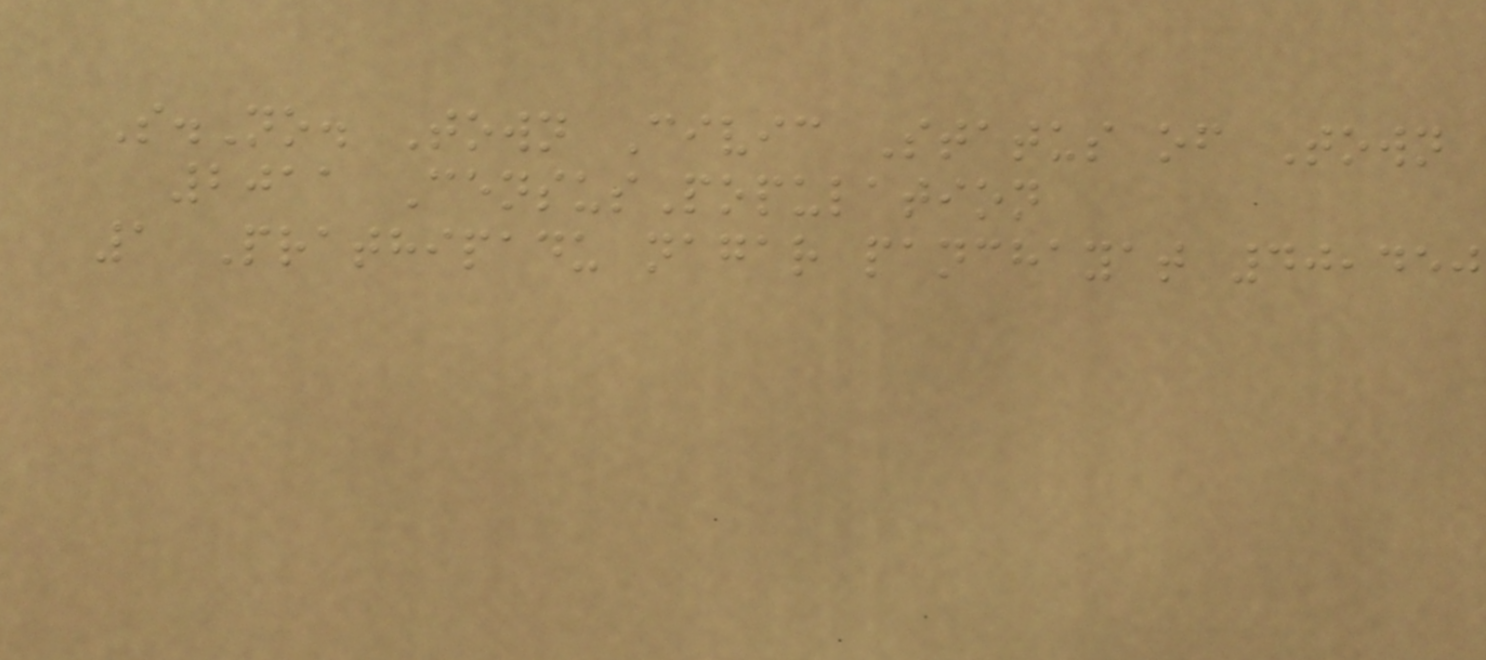S.No. Town Civic Status of Town
2011 CensusPopulation
1 Prathipadu nagar panchayat 40,450
